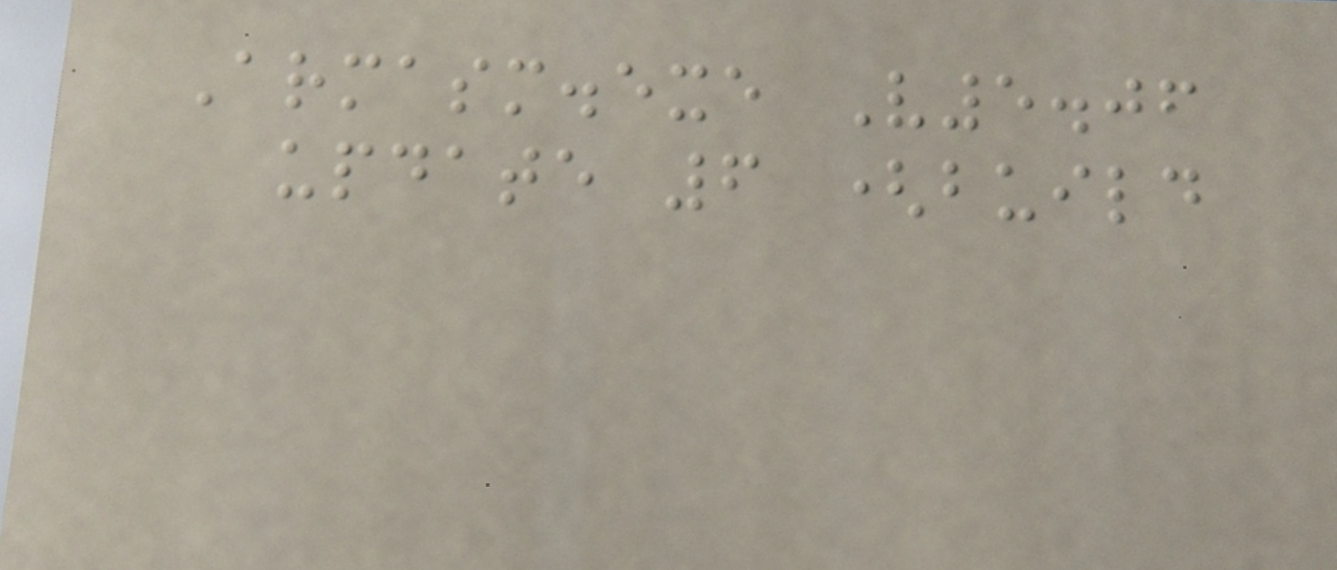Armasm.exe V5.06
update 6 (build
